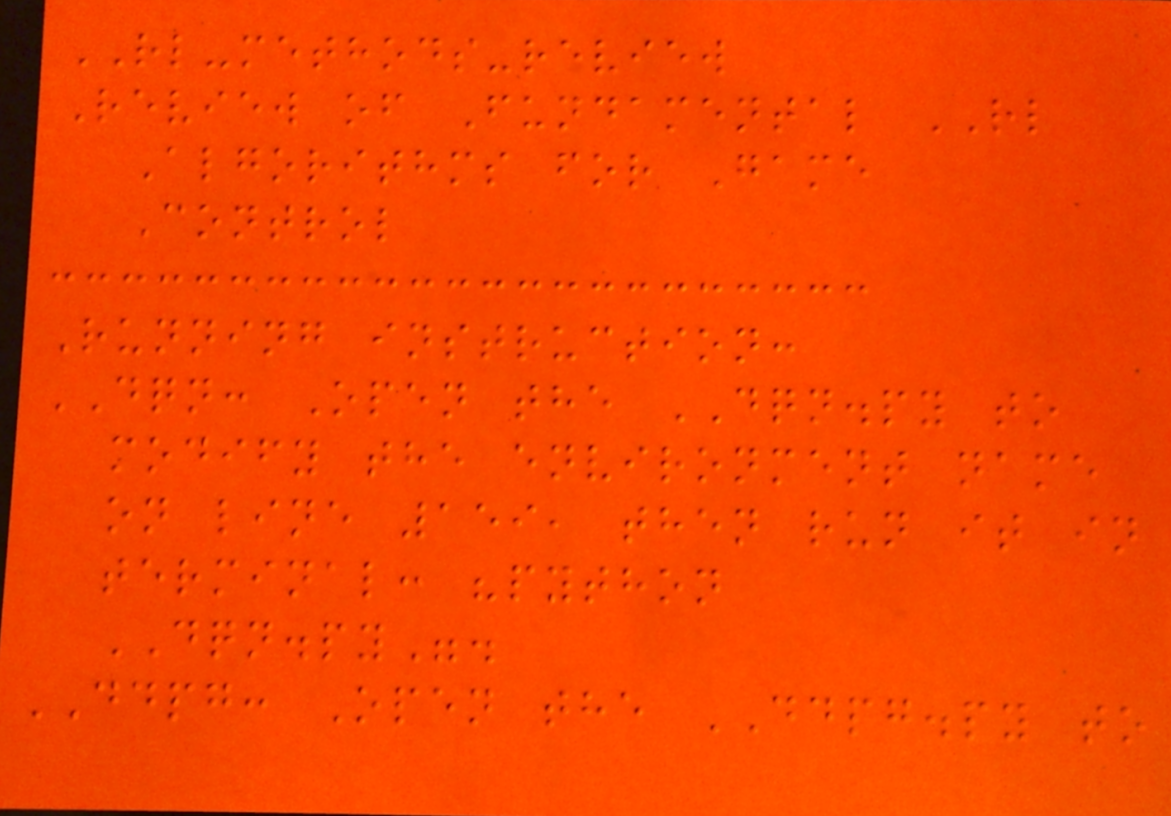RL-methods-review
Review of Fundamental RL
Algorithms for Game
Control
Running instruction:
DQN: Open the DQN.py to
modify the environment name
on line 159, then run it in
terminal: "python
DQN.py".
DDPG: Open the DDPG.py to
